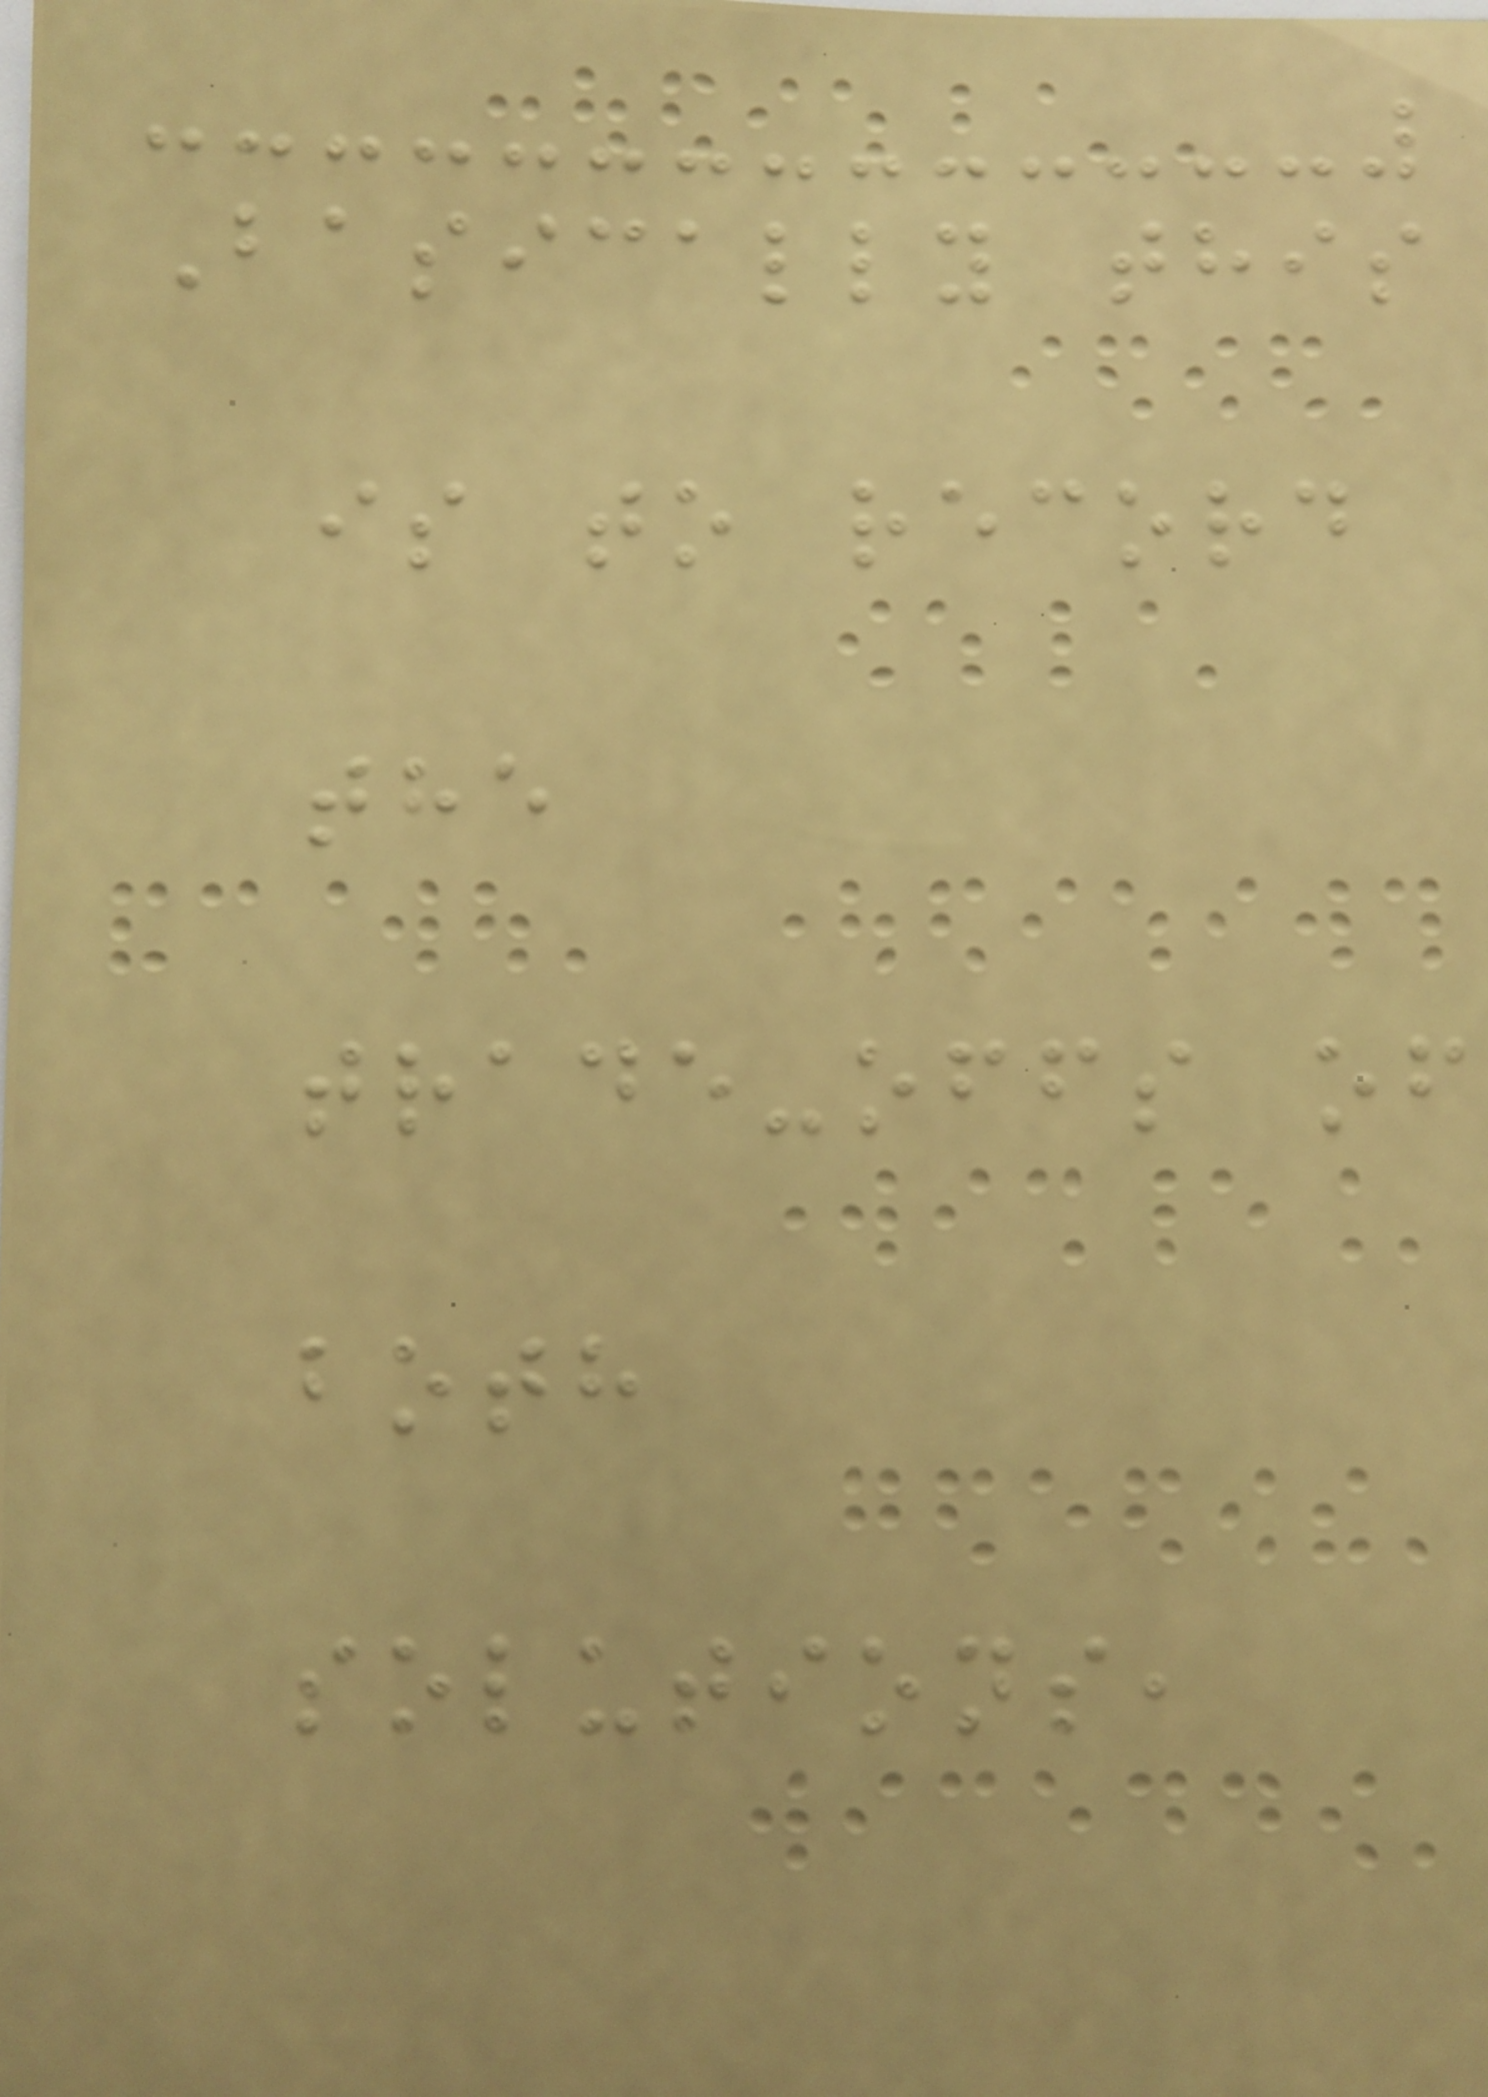Basically this
is to record
the
trade-offs of
both
solutions,
